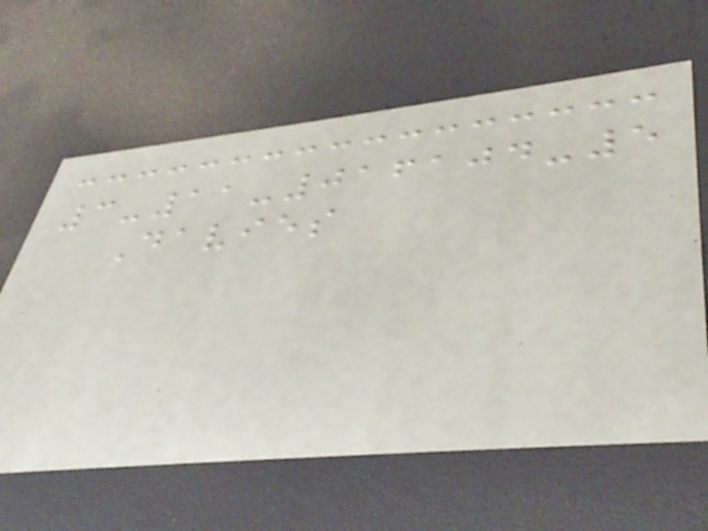3-11-016104-5
Davies
